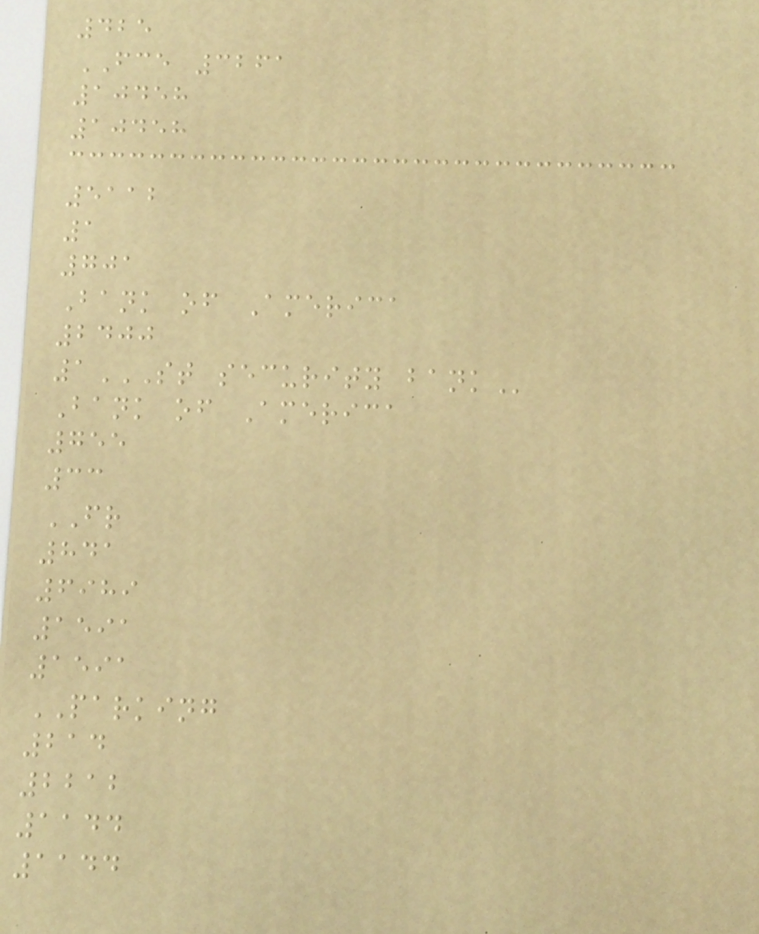425
FCE 3261
10458
10458
5112
1
701
Bank of America
2400
1ST SECURITY BANK
Bank of America
755
33
FR
841
6989
1591
1591
PARKING
214
2212
1144
1144
